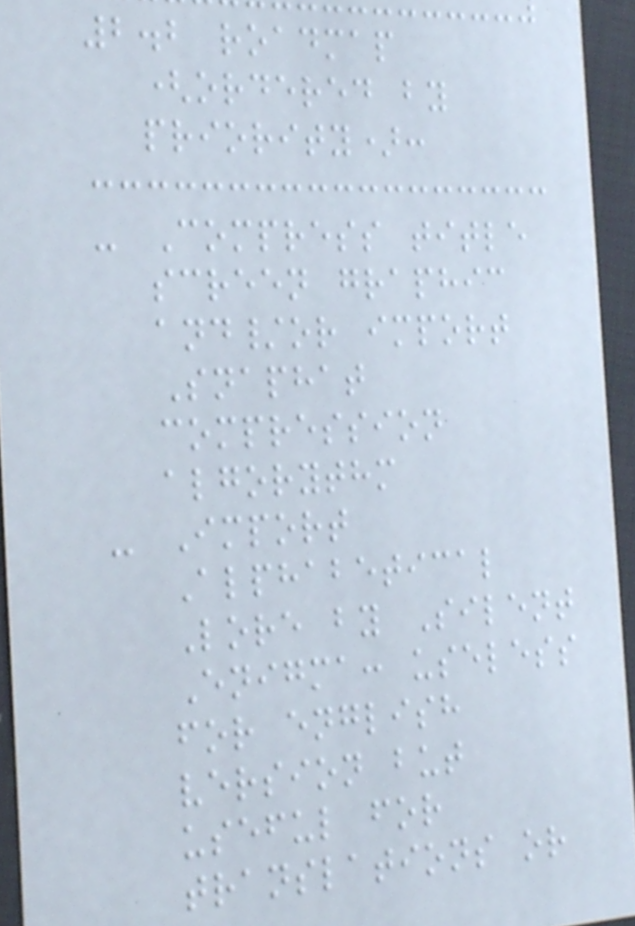2.2 roadmap
(ordered by
priority):
- Compress title
screen graphic
and/or import
Snaphat
compression
algorythm
- Import
Alphabetical
Lore by Silent
Enigma: useless
for english
version but
useful for
translations or
